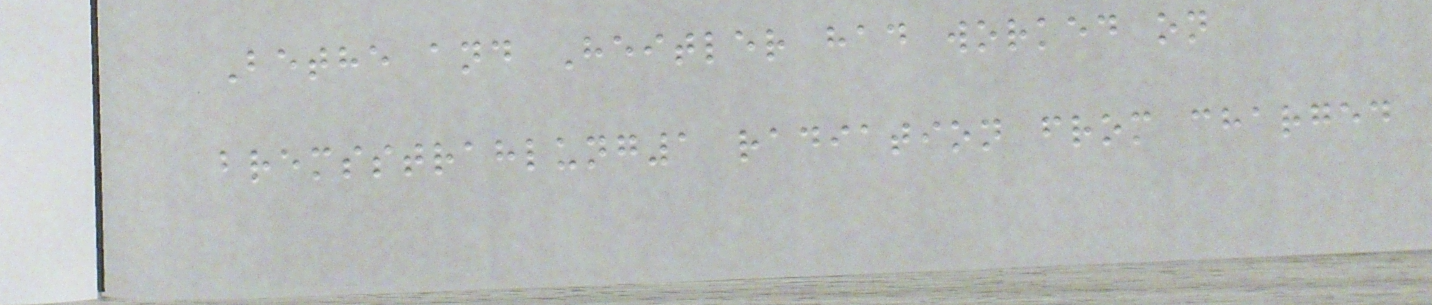Bethe and Heitler had worked on
bremsstrahlung1 radiation from charged
